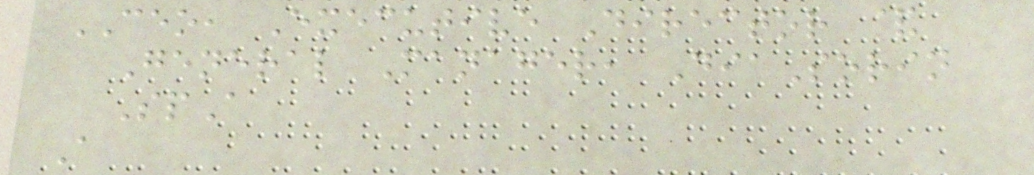CEO, Executive Director &
General Manager, DiaSorin
SpA
A
